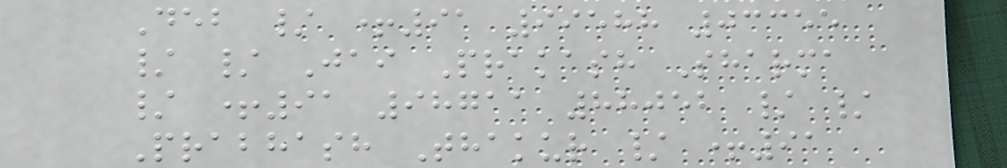Deb / +91 99588 03355
/ / Jai Prakash Sharma
/ +91 98711 88052 / /
Prabhash Thakur / +91
